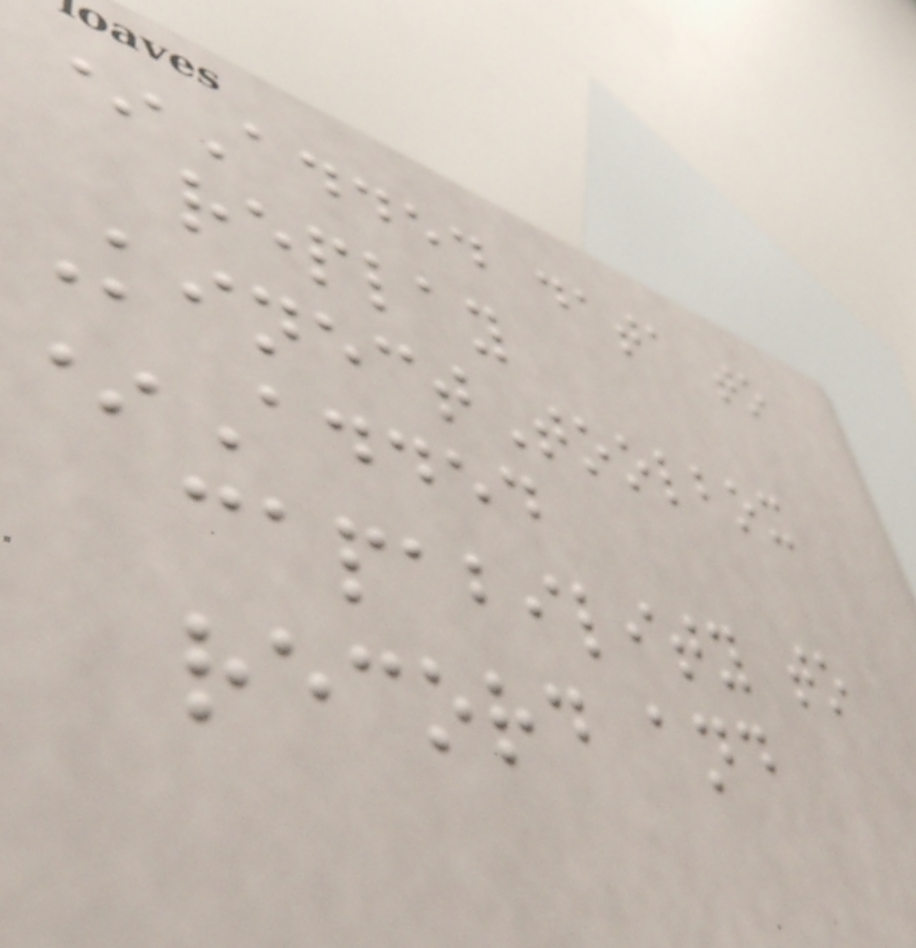*Added data to
replay
KinectToolbox
*Added
capability to
record and
